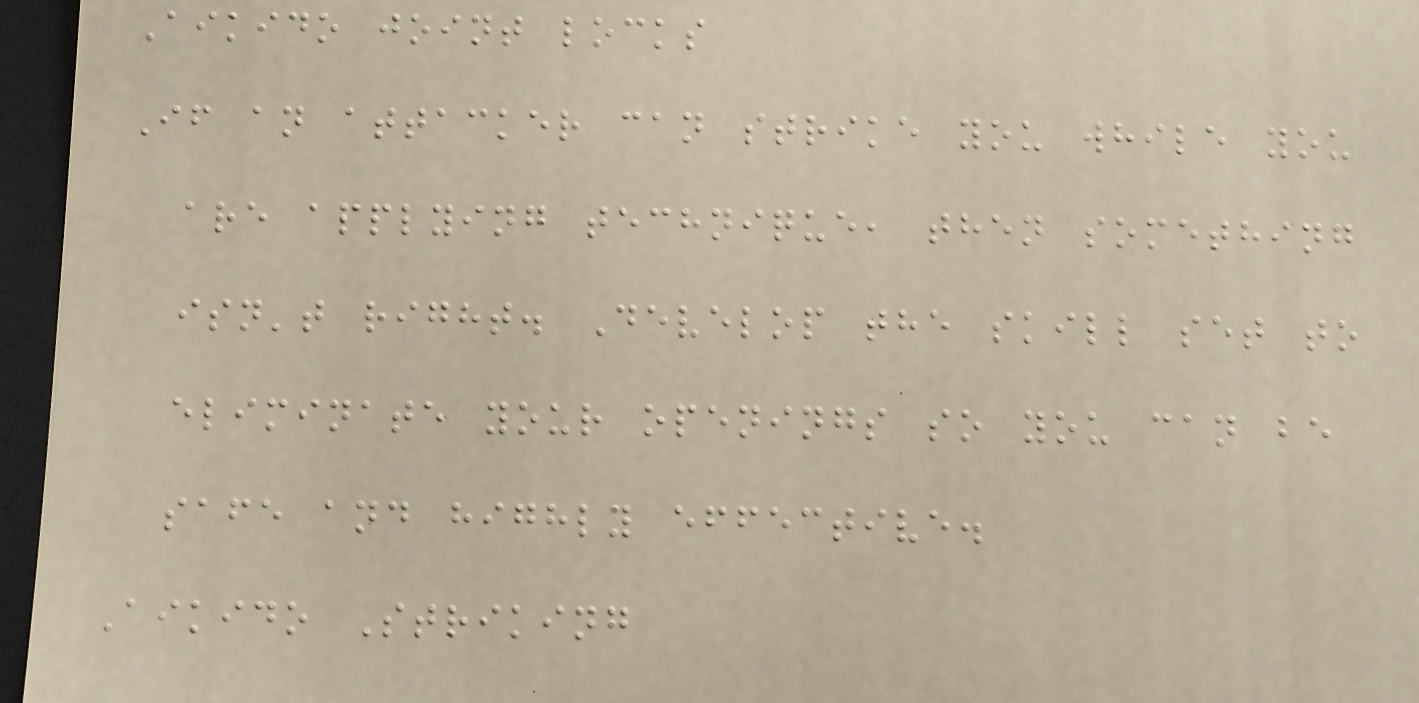Aikido joint locks
If an attacker can strike you while you
are applying technique, then something
isn't right. Develop the skill set to
eliminate your openings so you can be
safe and highly effective.
Aikido Striking
